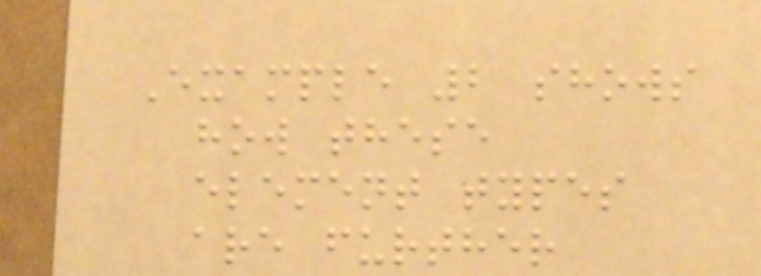Example 2 shows
how these
element types
are further
